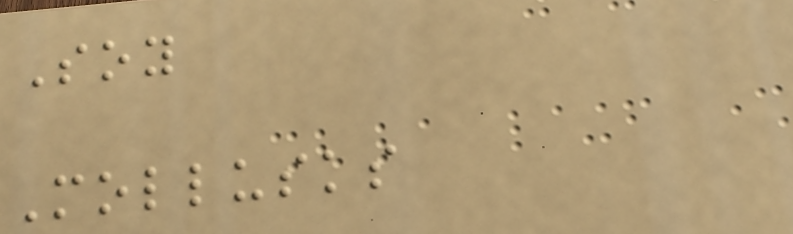Soy
Mollusks
